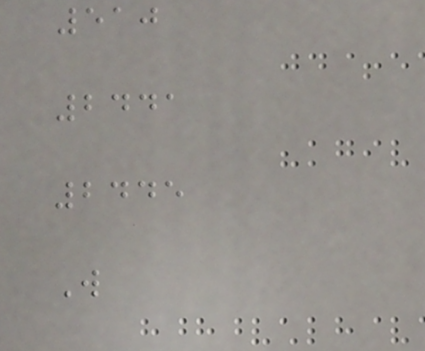510
2441
2445
W
